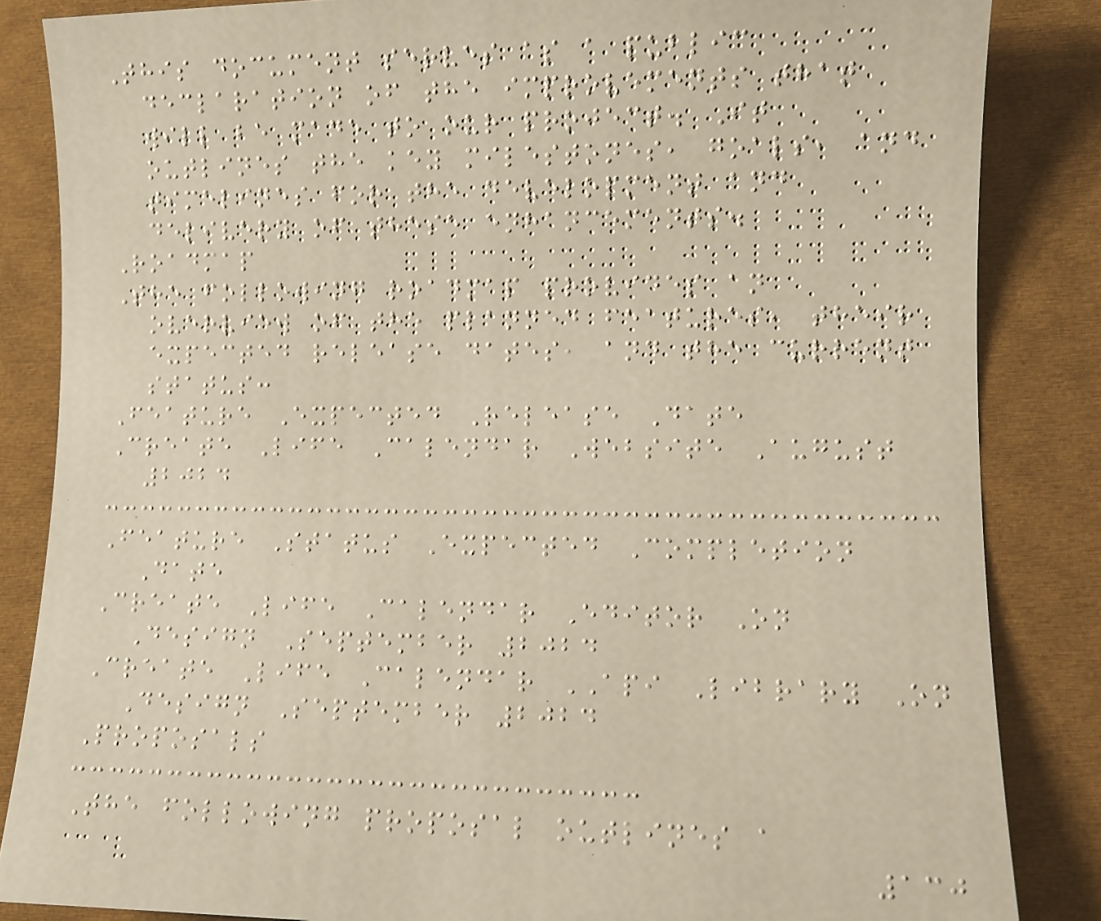This document serves as a public
declaration of the improvements that
will be made to our project. It
outlines the key milestones, goals, and
timelines for the development and
delivery of these enhancements.
Roadmap
The following roadmap provides an
overview of the planned features, their
expected release dates, and the current
status:
Feature Expected Release Date
Create Life Calendar Website August
2024
Feature Status Expected Completion
Date
Create Life Calendar Editor On
Design September 2024
Create Life Calendar API Library On
Design September 2024
Proposals
The following proposal outlines a
130
